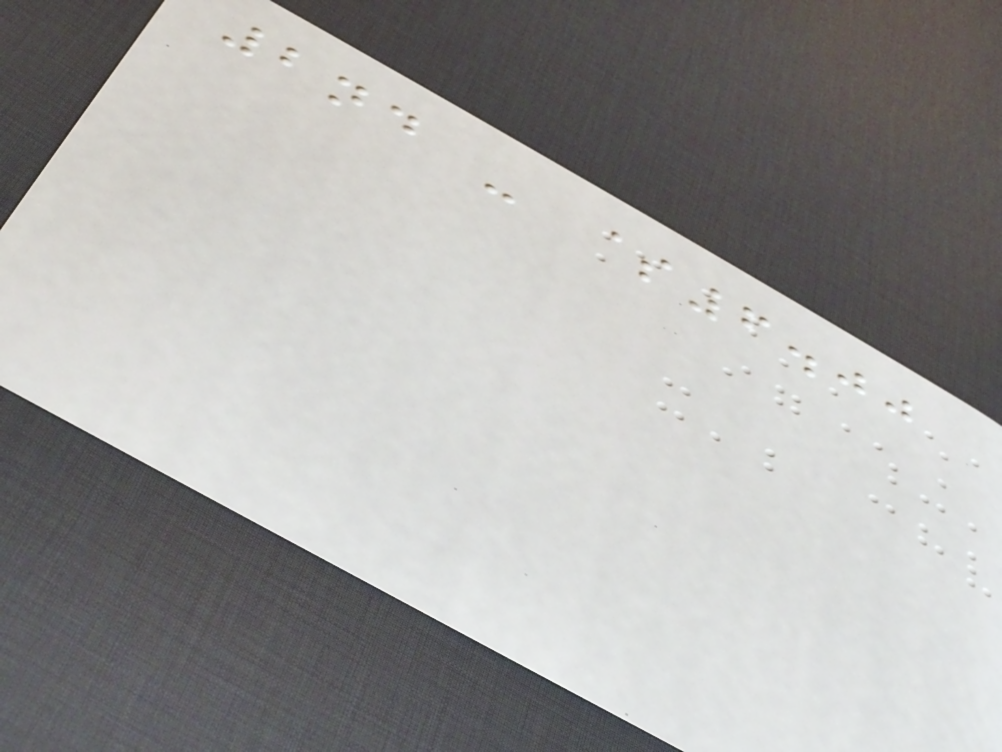2nd - $6.00
